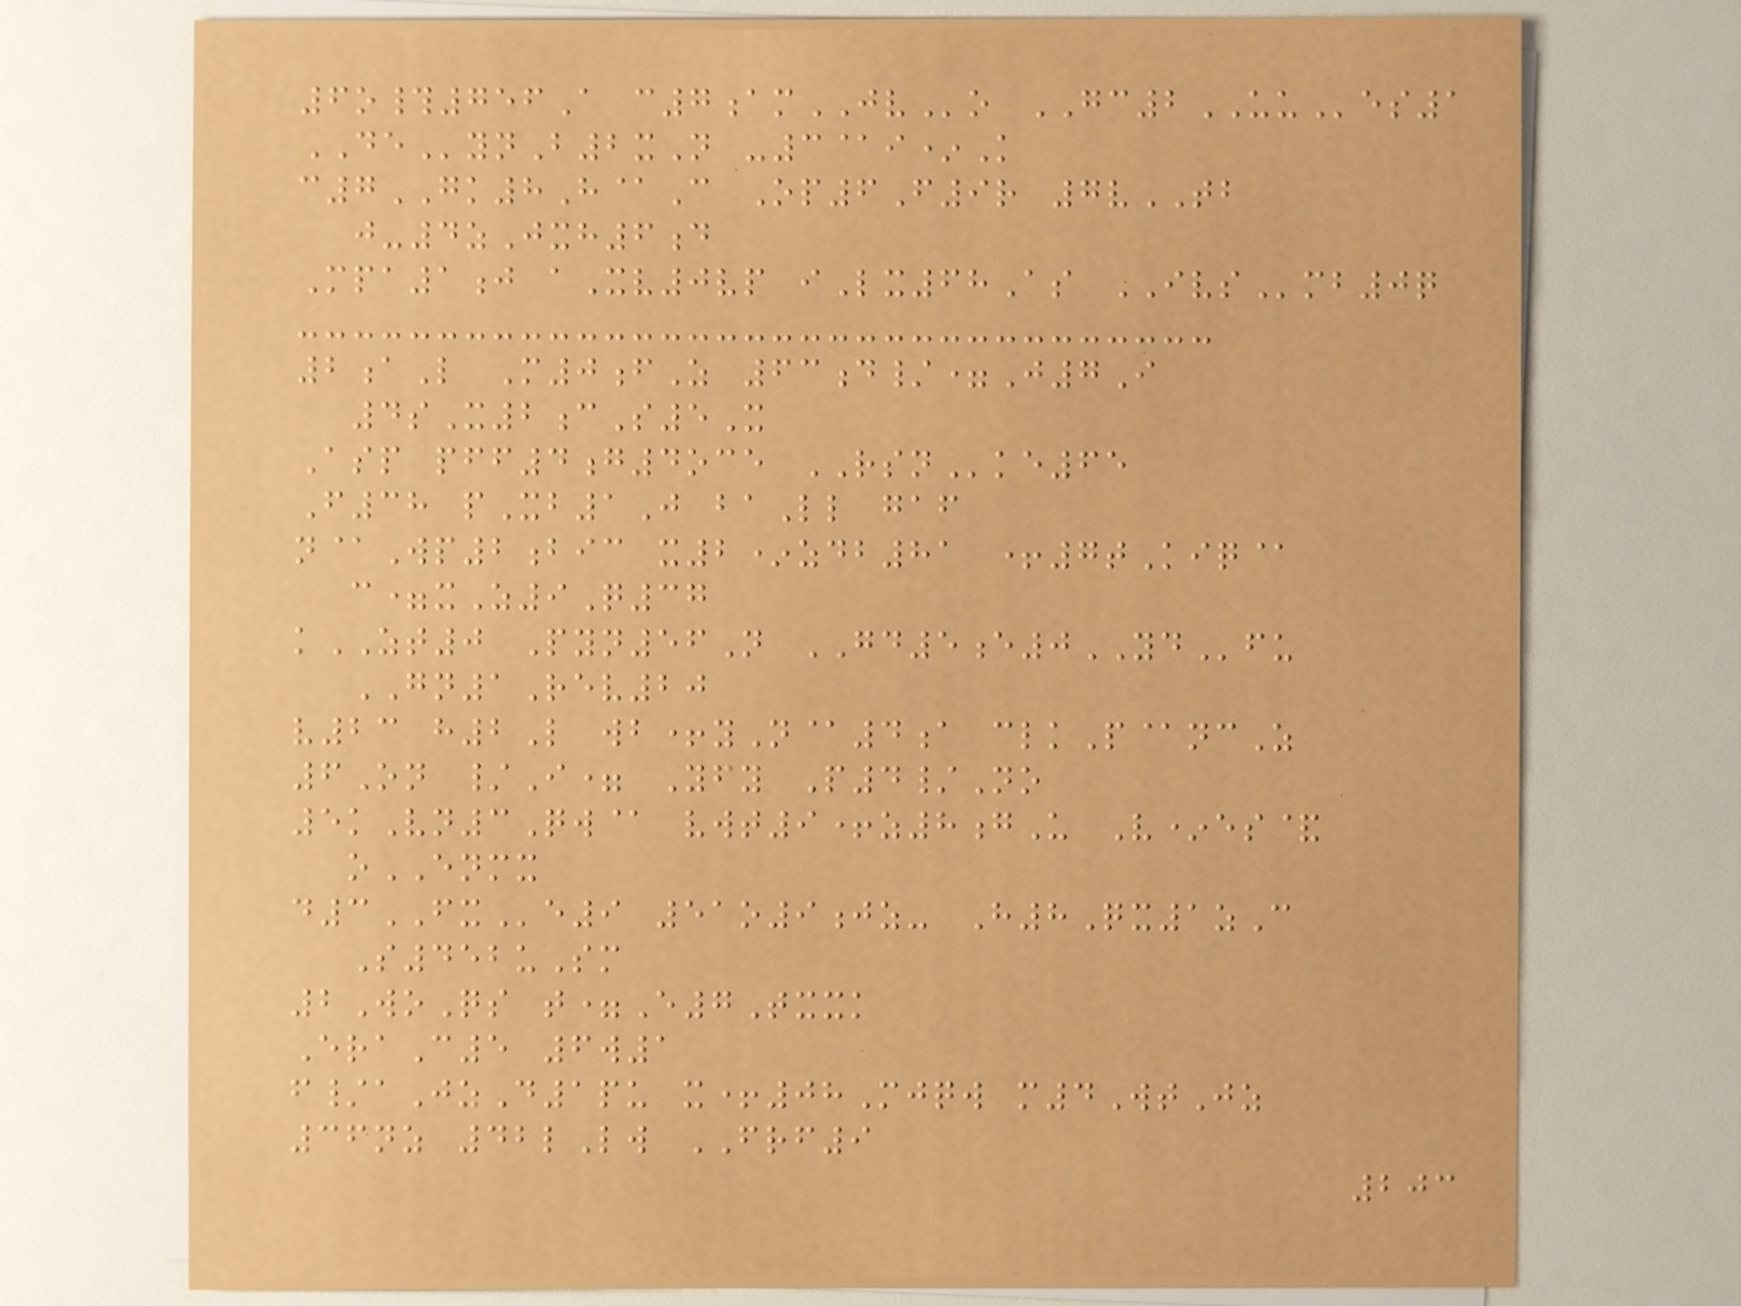6o#756A c7amJVo GC2UUes1
DEynB2xN -3@i*K
c7GK8H@C Op6F9r 7vTB
j-4zJxh6d
Mpa1j aXv0vp iLx68As IVSmb0q
2aL M0fZ 63d/=J7I
4sX2cS5X
Asp pff4g4oce RSNke65
F38 pXb1J baLl gaf
n@Wp2bic x2*zdb81 +7tKiq@
c=xZ9Q37
kZT0 Pyn56N GD5e0YDfu
GN1Rev20
v23 h2L wb+yN@4a clkP@ncZ
6On /I= Yfy P4/No
5kVn3Qw@ vwt9+z8gU V*es&
oENMX
d3FXe9 51o9jz- H8Qx1zC
S452uSm
2WoQs t=E7Txxk
EraC5 6w1
f/aJzD1pu x+08Mjqw m4WtJz
36nz 42lLw FRF9
203
